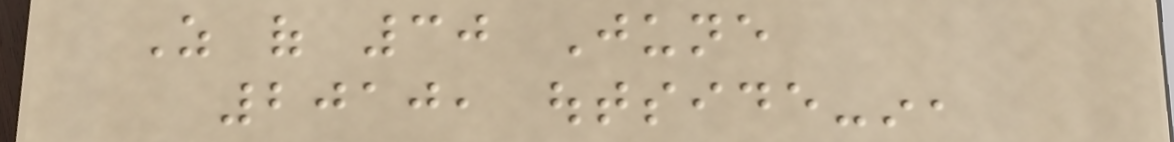As of 30 June
2010, outside-in,
